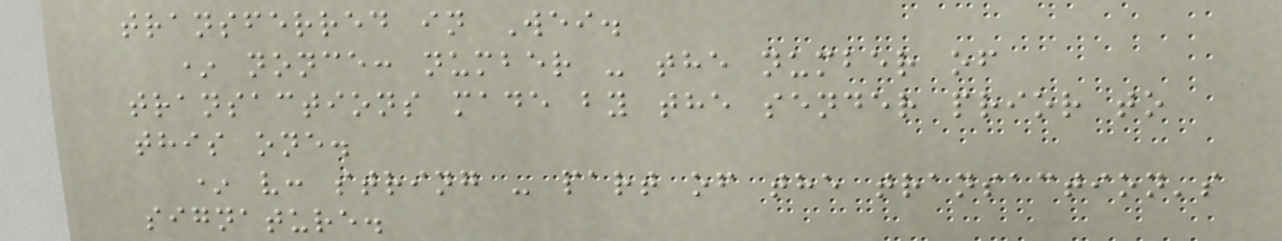transferred in Wei.
* nonce: number - the number of
transactions made by the sender prior to
this one.
* v: string - part of the transaction's
signature.
